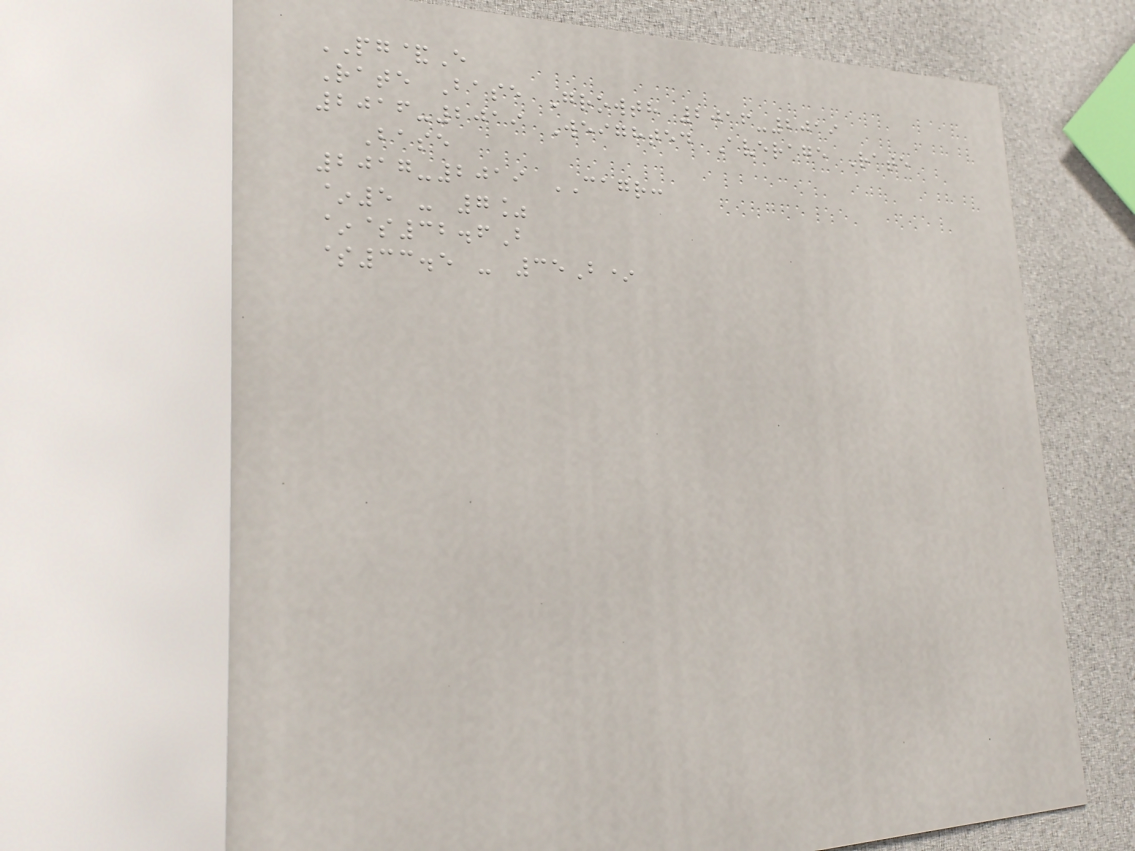PG&E
Rate Base Growth 2016-2019
2016-2019 Weighted Average Rate
Base
2017-2019 CAGR:
~5 - 7%
~$32.6B
$33.5 - 35B*
